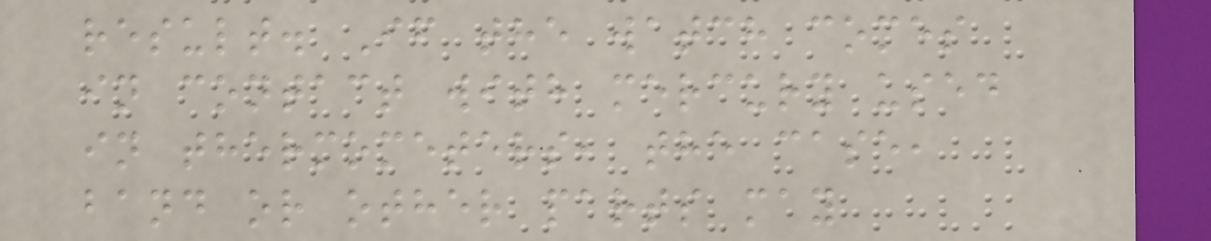result. If the watch comes
in contact with mercury used
in thermometers, the case,
band or other parts may
